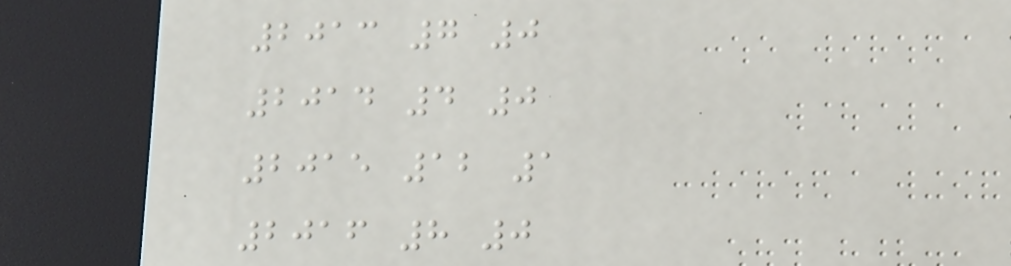2013 7 0
2014 4 0
2015 12 1
2016 8 0
